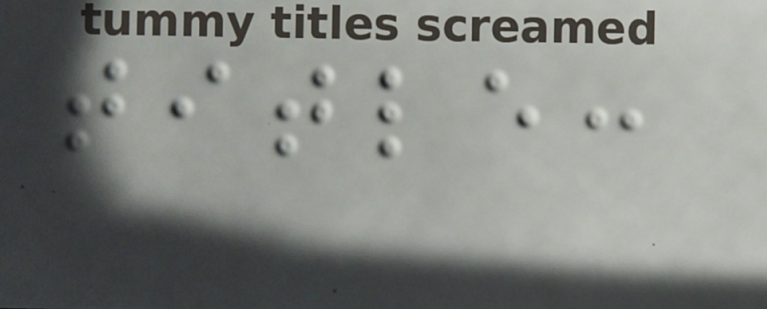title:
